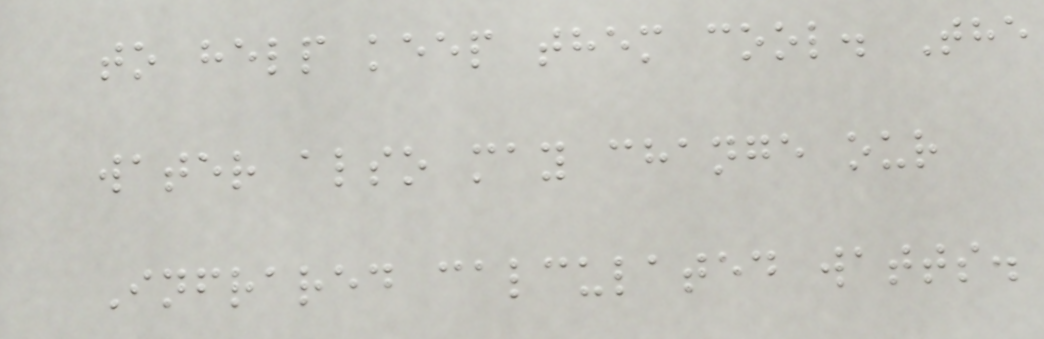to help keep them cool. The
water also may change our
Infrared calculated watts.
